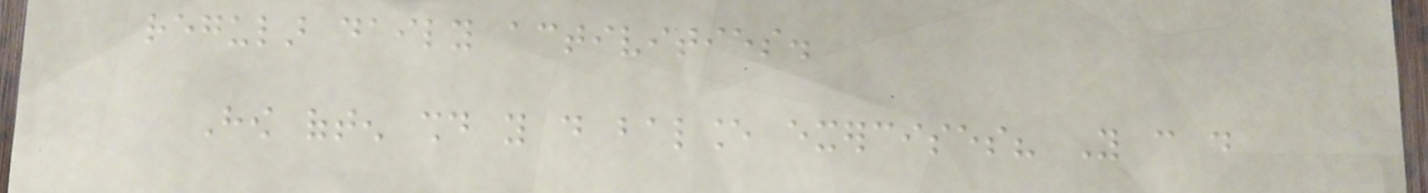regular daily activities.
How often should you do balance exercises? You can do
